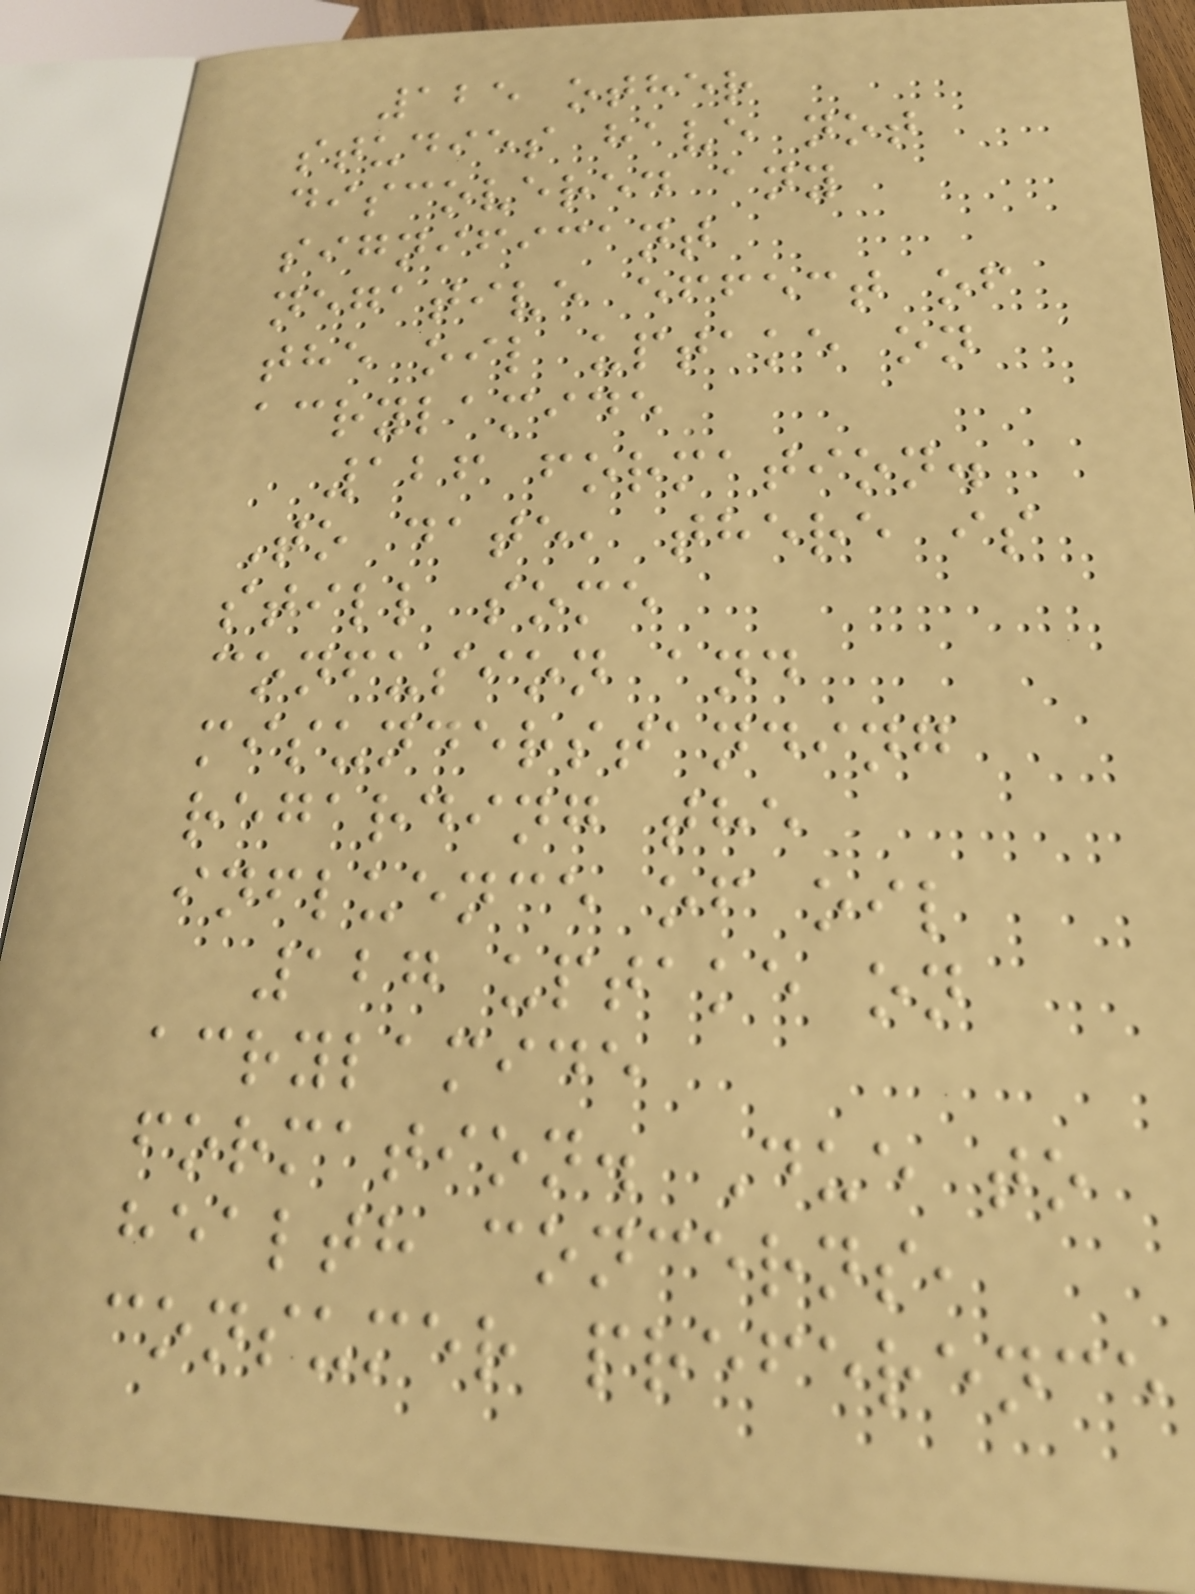125 other
studies have not
discovered any
significant
negative effect of
the oil uptake on
acrylamide
126 formation.
To date, there is
still some
confusion and
misunderstanding
regarding the
influence of oil
127 uptake on
acrylamide
formation. Due to
health concerns,
consumer preference
